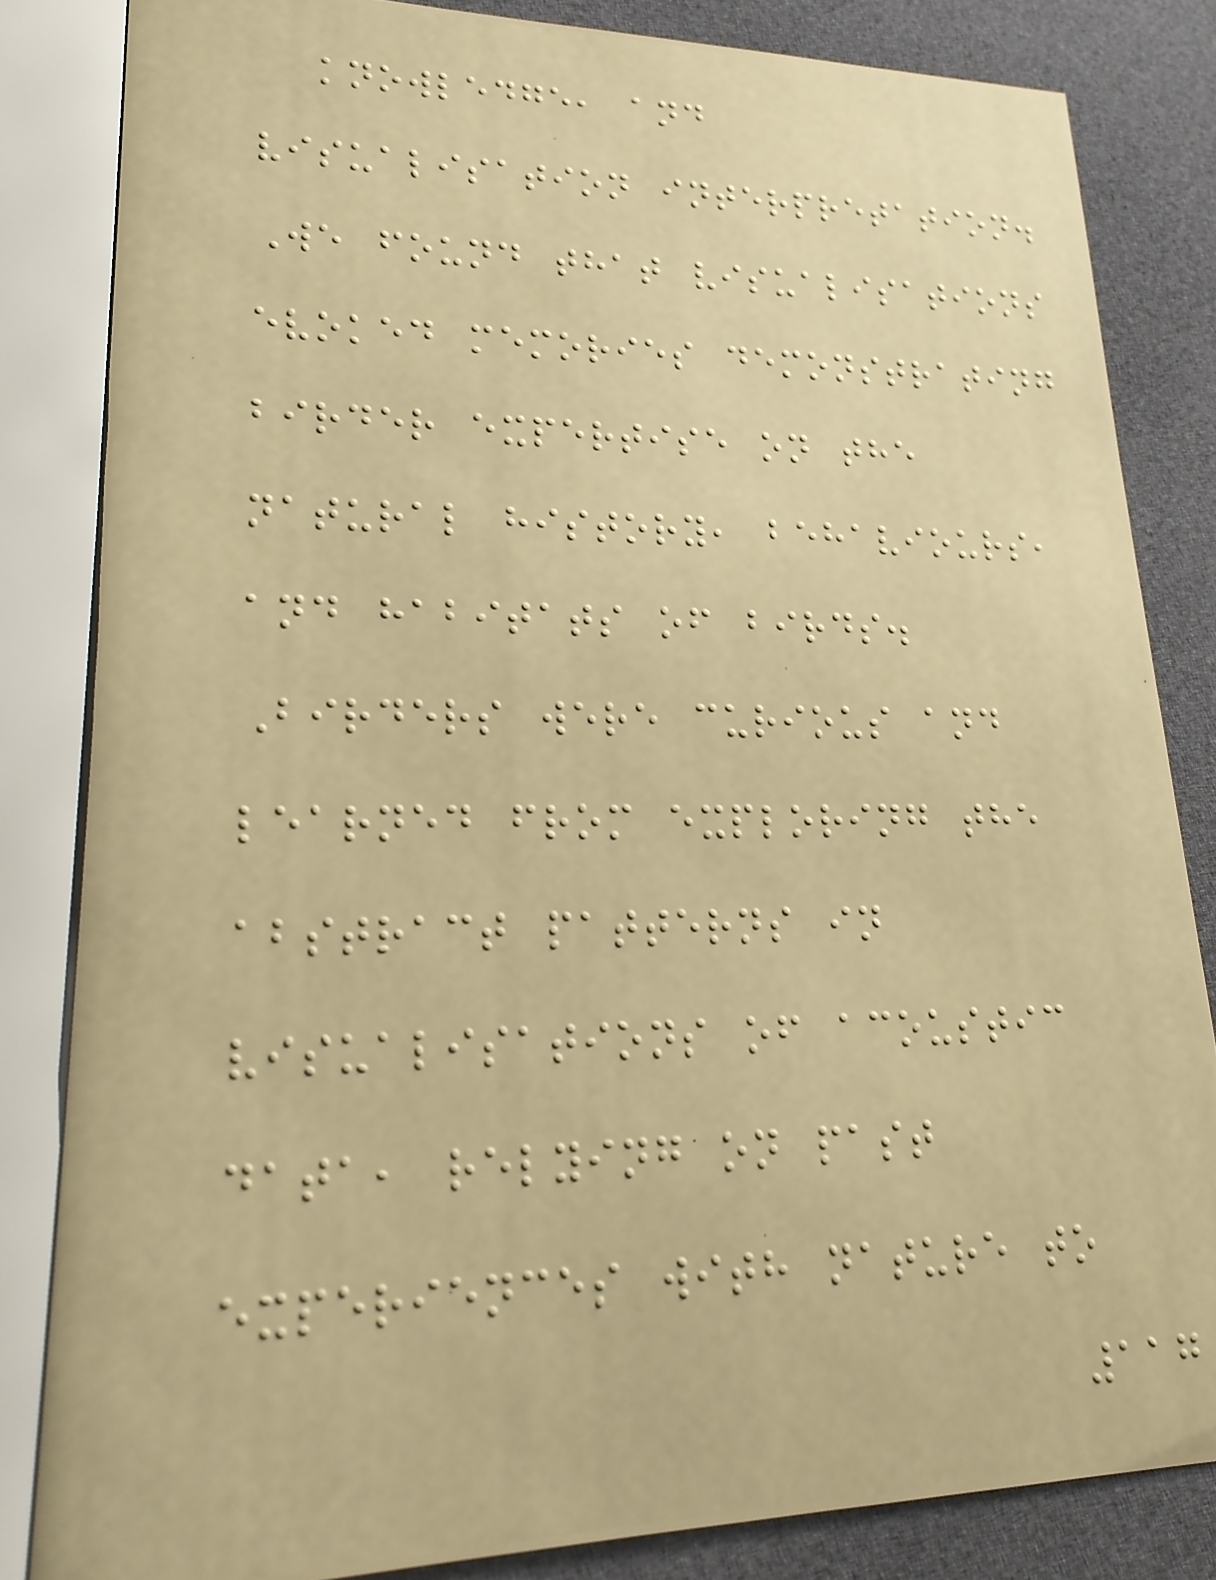knowledge, and
visualisation interpretation.
We found that visualisations
evoked memories demonstrating
birder expertise on the
natural history, behaviours,
and habitats of birds.
Birders were curious and
learned from exploring the
abstract patterns in
visualisations of acoustic
data, relying on past
experiences with nature to
117
